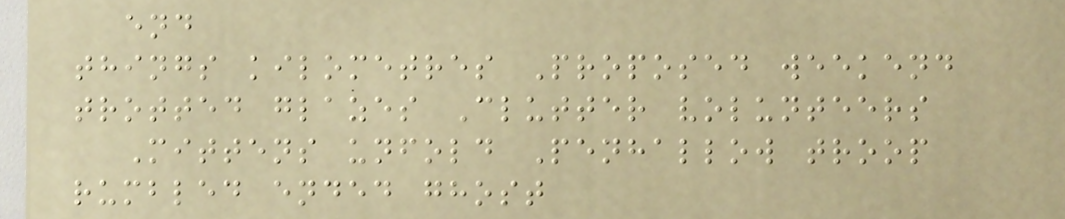end
things kilometres Proposed weekend
trotted glazes Clutter volunteers
Mittens unfold Penhallow troop
rumbled ended ghost
